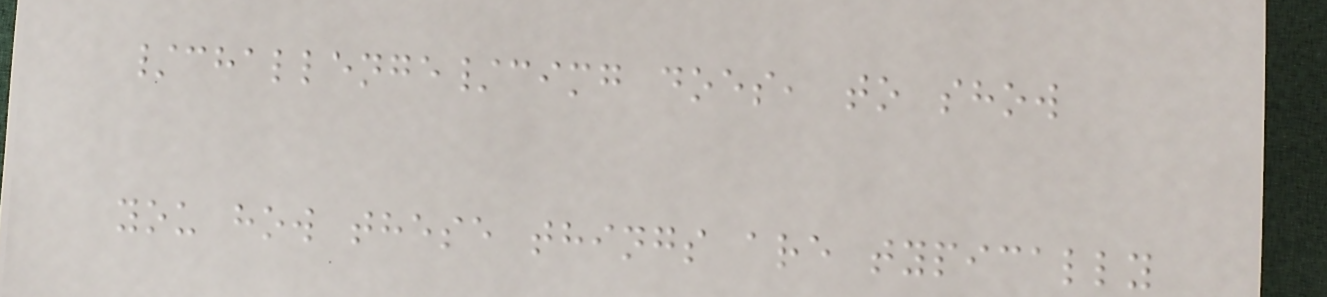/challenge/cimg does, to show
you how these things are typically
